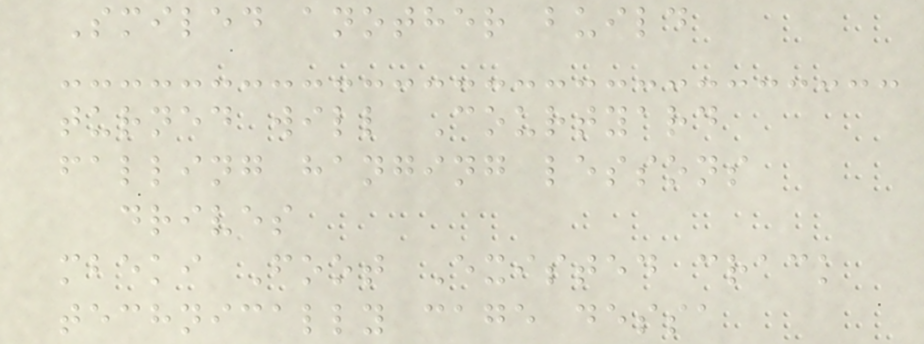Smiled another build
turned will Courtyard
falling hanging lessons
drives
mbeki Foot Existed crack
technically cage dessa
